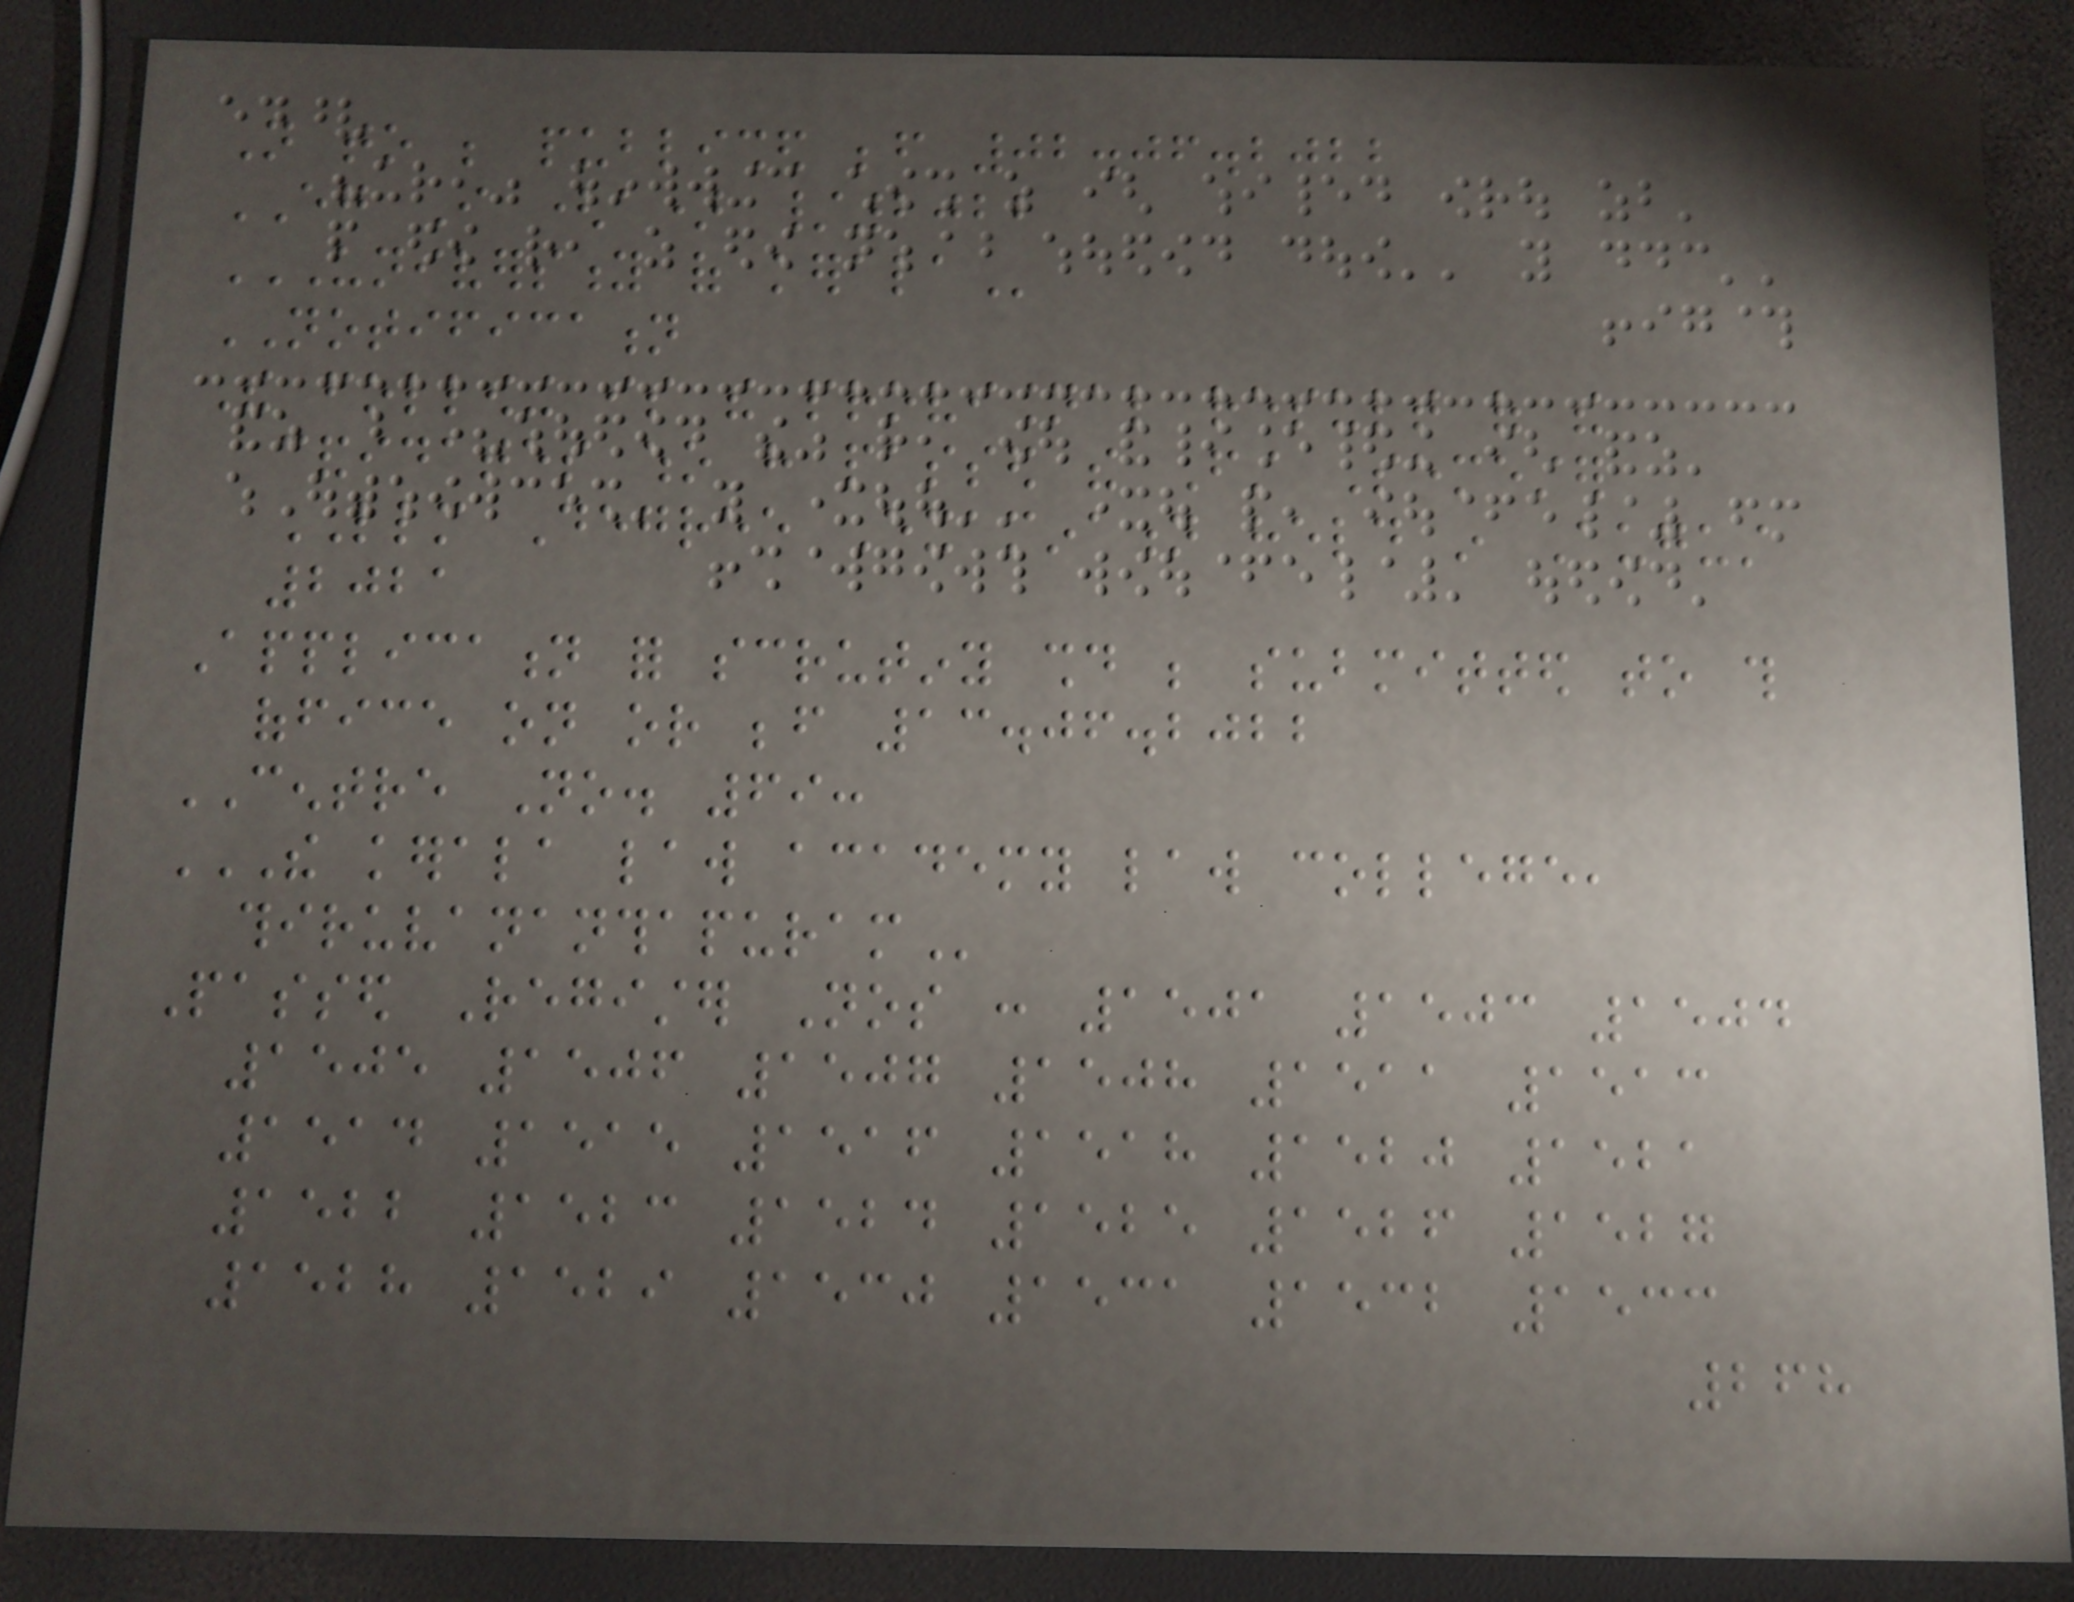Not to be published before 02.06.2022
EG I (a) /2022
UNIVERSITY OF KERALA
NOTIFICATION
The following is the provisional result of the
candidates who have passed the First Semester
LLM Degree Examination held in August
2021
Application for scrutiny should be submitted to this
office on or before 13.06.2022
CENTRE No. 69:
THE KERALA LAW ACADEMY LAW COLLEGE,
THIRUVANANTHAPURAM
Passed Register Nos : 1501 1503 1504
1505 1506 1507 1508 1511 1513
1514 1515 1516 1518 1520 1521
1522 1523 1524 1525 1526 1527
1528 1529 1530 1531 1532 1533
268
